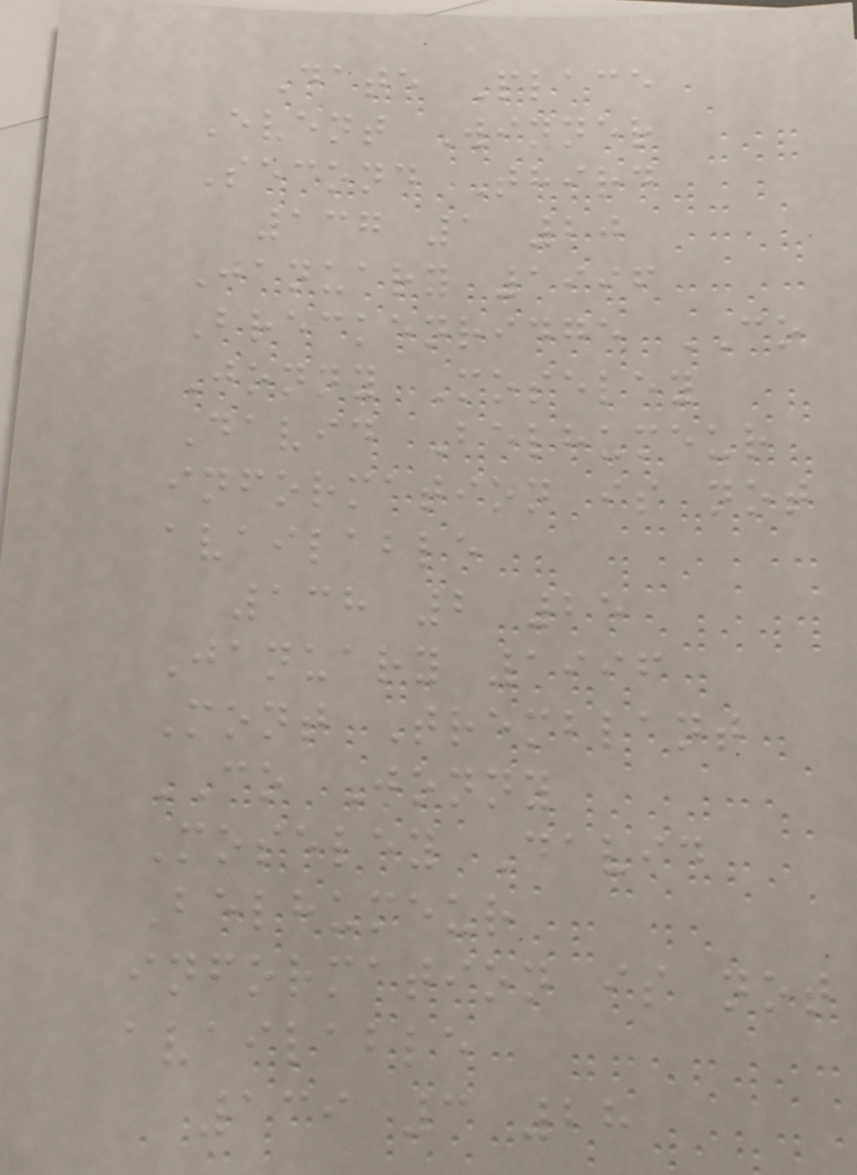Date Place
Event Winner
Second Third
137 1 20
January 1996
Breckenridge CO
Jonny Moseley
David Belhumeur
information is not
available
138 2 25
January 1996
Mont Tremblant
CO Jonny
Moseley David
Belhumeur
information is not
available
139 3 28
